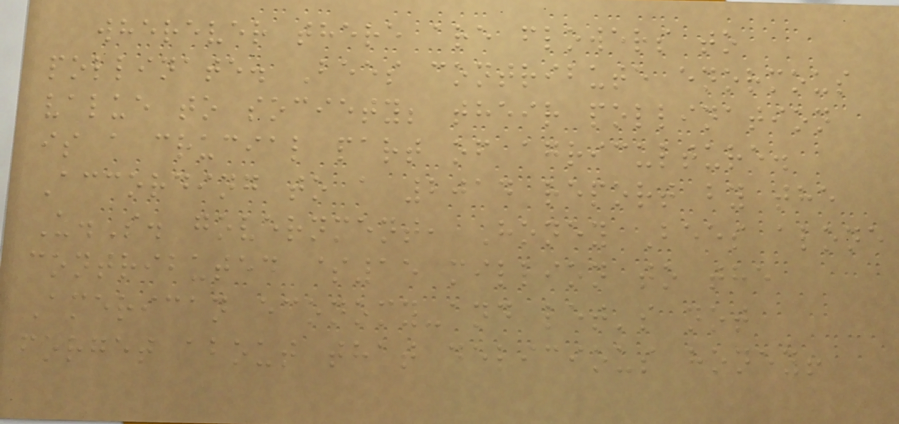wherever there are flowers to
pollinate. Bees contribute enormous
value to society; their pollination
is a crucial part of agriculture.
According to a 2014 report by the
U.S. government, Honey Bees alone
contributed $15 million to the
American economy-and let's not
forget about that delicious honey!
